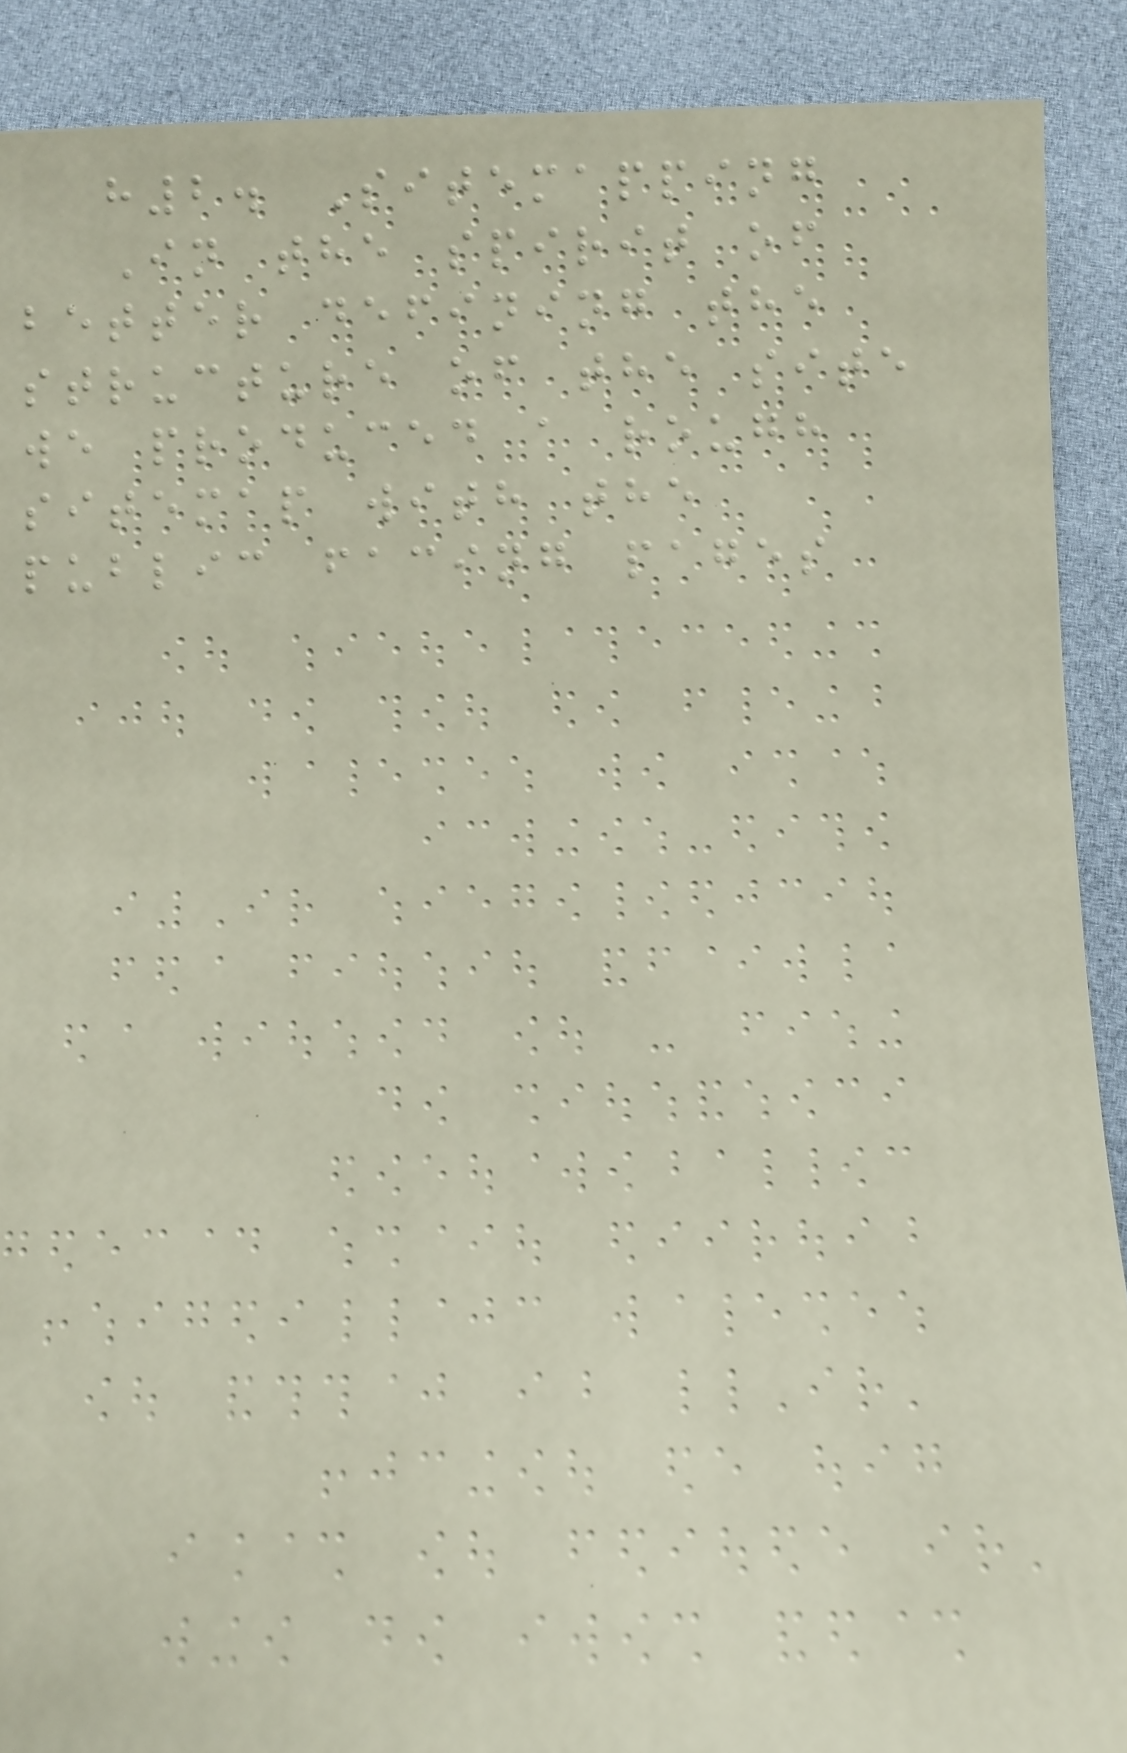h2. Sitemapping
In the spirit of
better defining the
structure of the site
we produced a rough
sitemap with the
public facing pages
